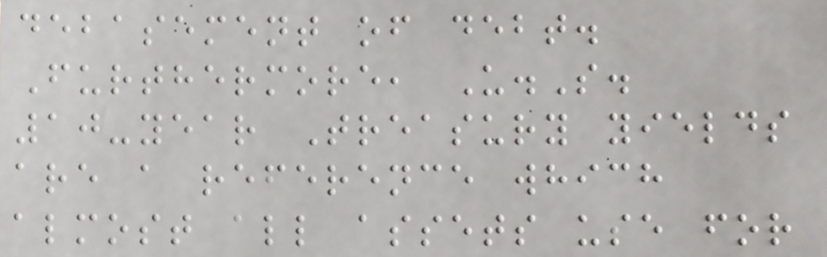debasement of debt.
Furthermore, U.S.
10-year Treasury yields
are a reference which
almost all assets use for
